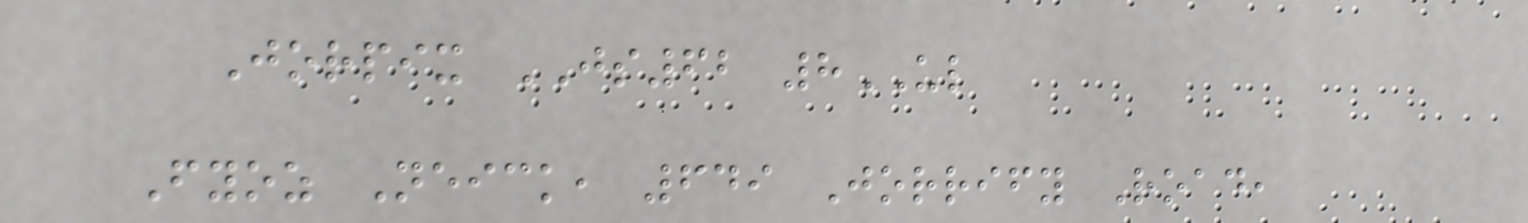Jorpix JS62 8UL
Fyoz Neick, 649 Jorrify Road,
